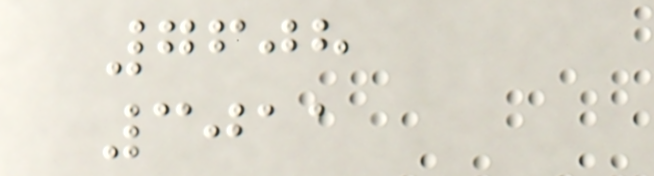7608
3011
